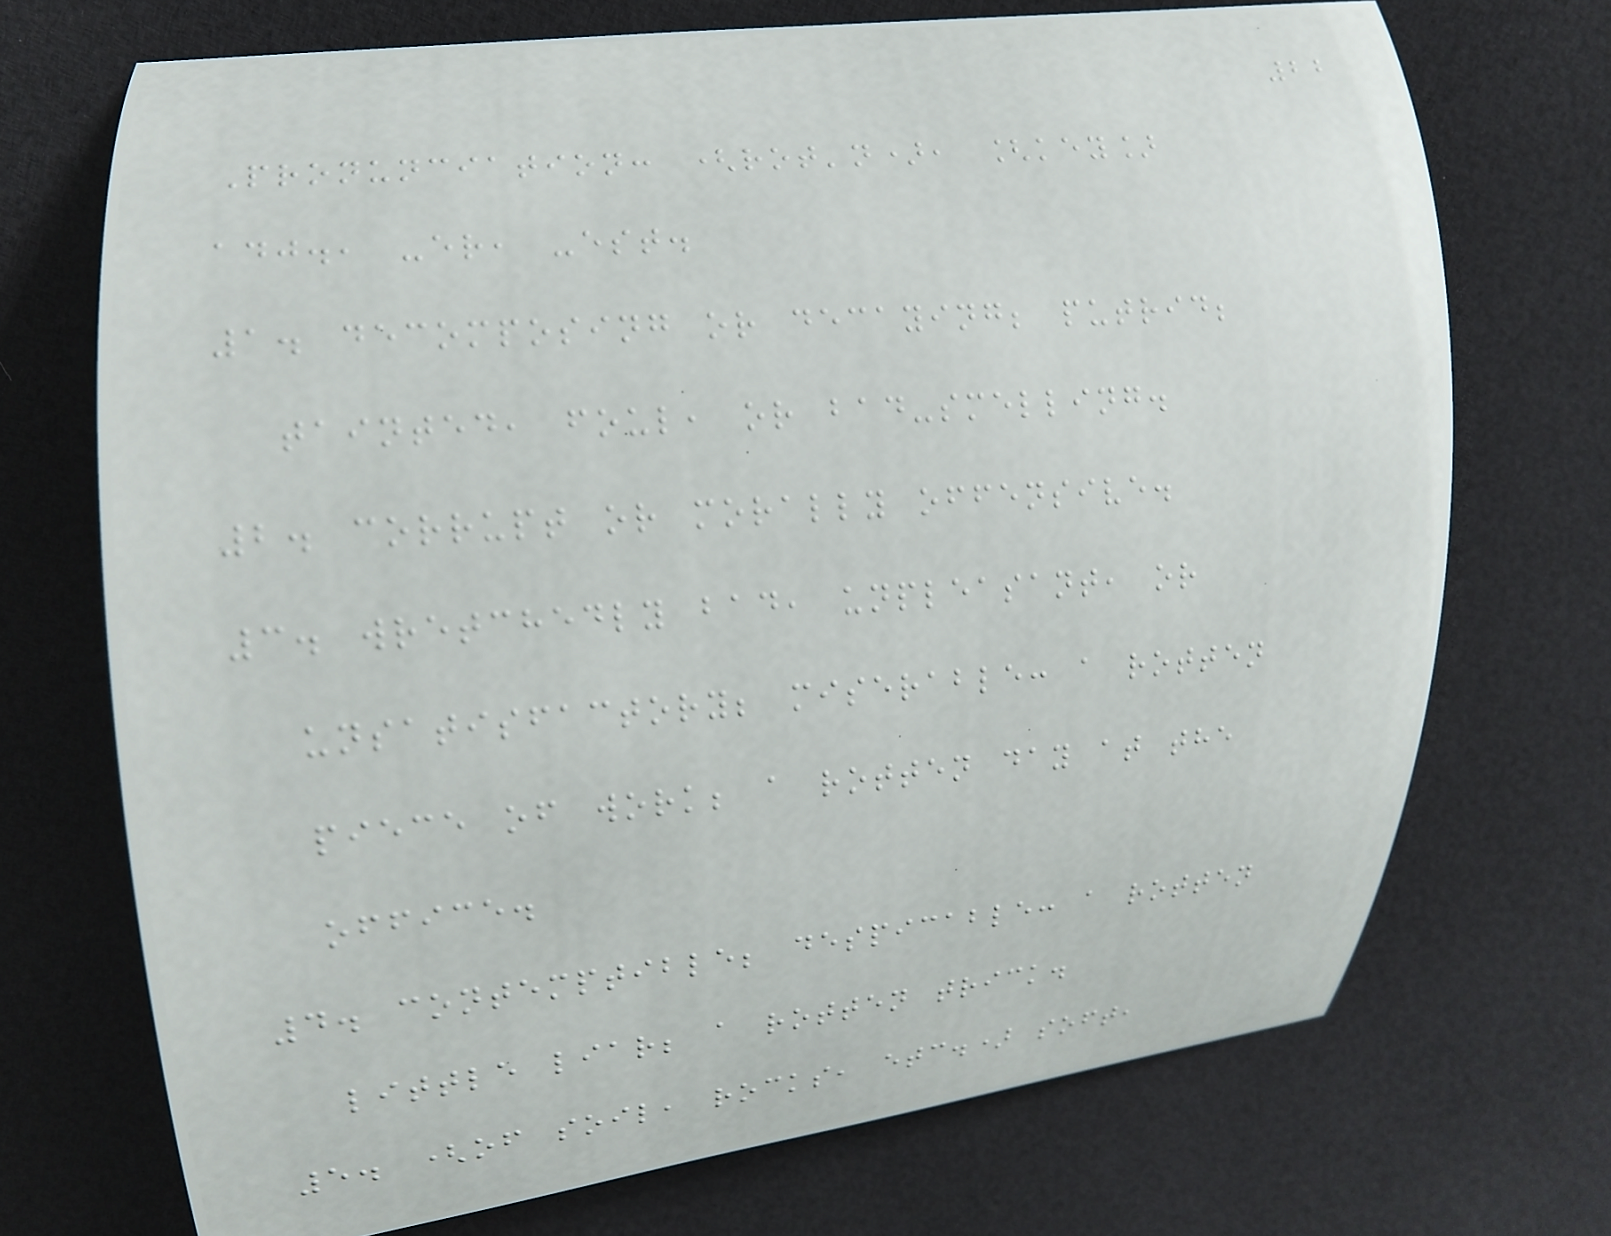22
Pronunciation: (rot'n), [key]
adj., -er, -est.
1. decomposing or decaying; putrid;
tainted, foul, or bad-smelling.
2. corrupt or morally offensive.
3. wretchedly bad, unpleasant, or
unsatisfactory; miserable: a rotten
piece of work; a rotten day at the
office.
4. contemptible; despicable: a rotten
little liar; a rotten trick.
5. (of soil, rocks, etc.) soft,
